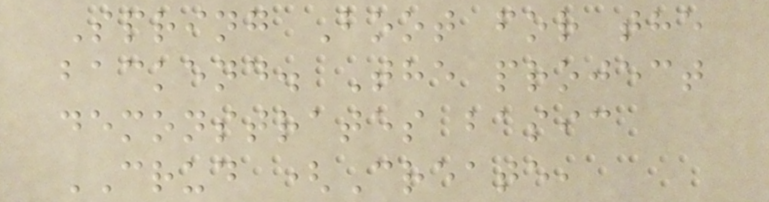Spring Boot for the
backend. The project
demonstrates basic
CRUD (Create,
